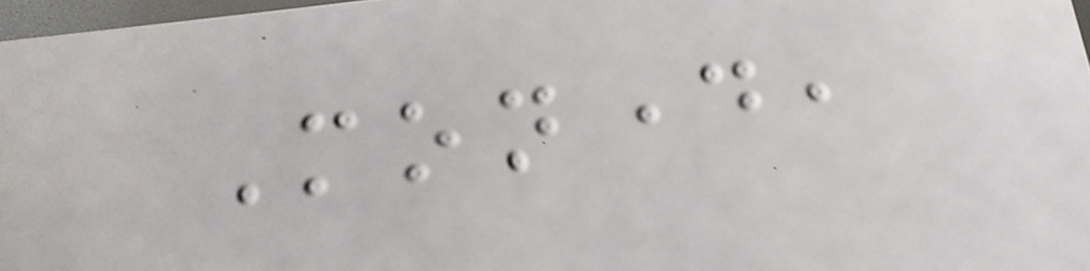Monday,
